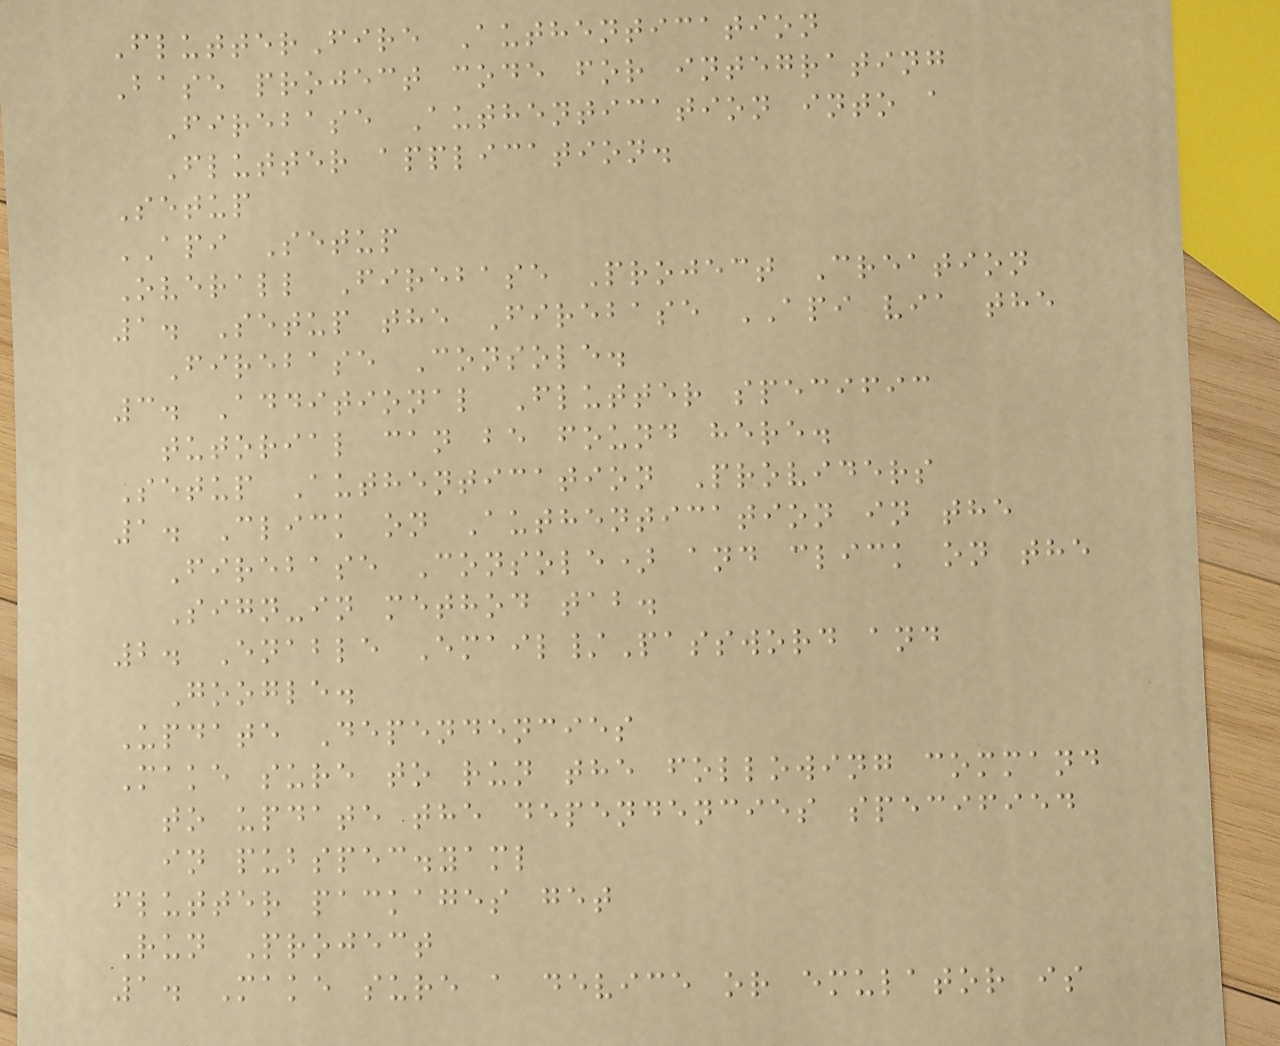FlutterFire Authentication
Base project code for integrating
Firebase Authentication into a
Flutter application.
Setup
API Setup
Overall Firebase Project Creation
1. Setup the Firebase API via the
Firebase Console.
3. Additional Flutter specific
tutorial can be found here.
Setup Authentication Providers
1. Click on Authentication in the
Firebase Console) and click on the
Sign-in method tab.
2. Enable Email/Password and
Google.
Update Dependencies
Make sure to run the following command
to update the dependencies specified
in pubspec.yaml
flutter packages get
Run Project
1. Make sure a device or emulator is
